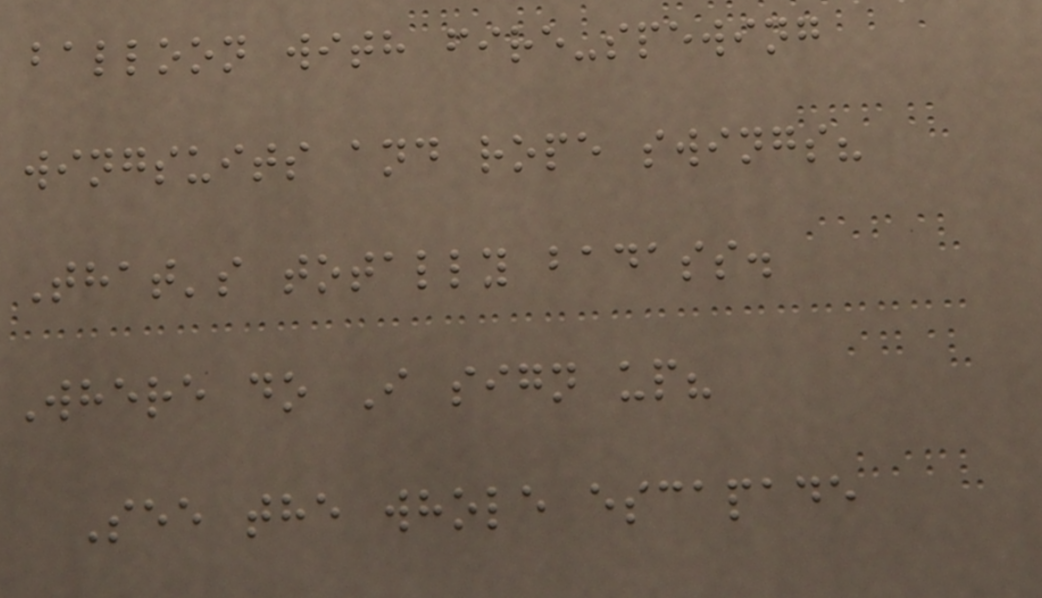balloon with fire-spewing
wingsuits and rope swings?
That's totally badass.
Where do I sign up?
See the whole escapade
